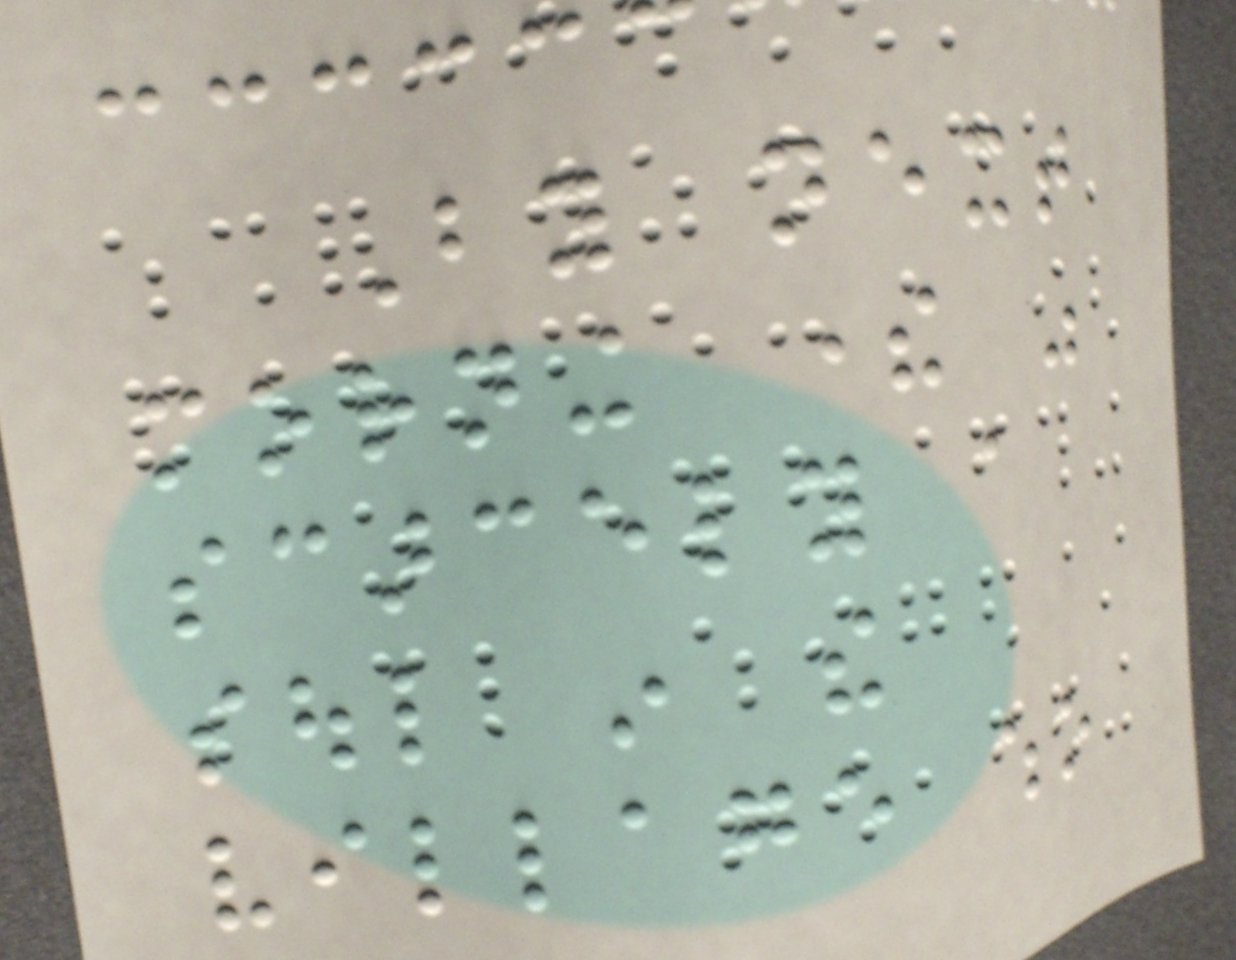By next
morning there was
scarcely a
soul in the
village who
